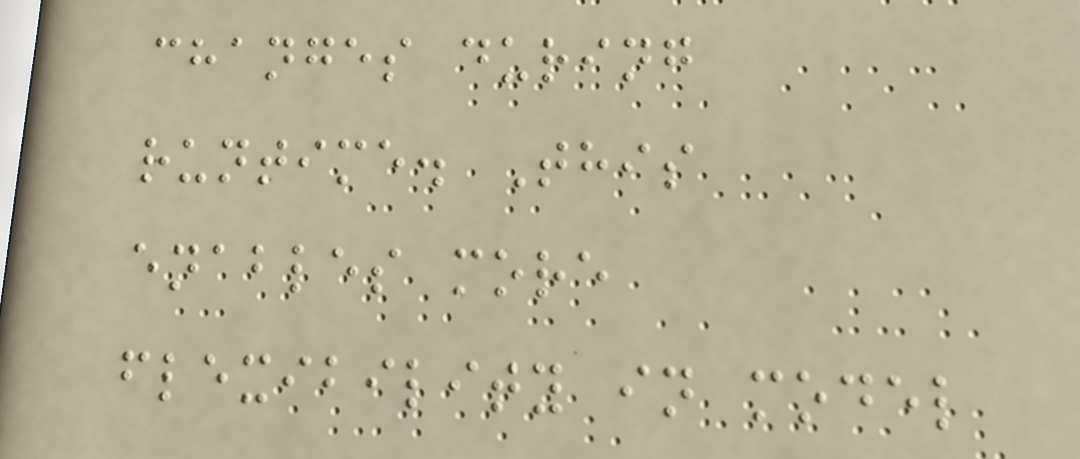changes during
runtime. This
enables more
flexibility in model
